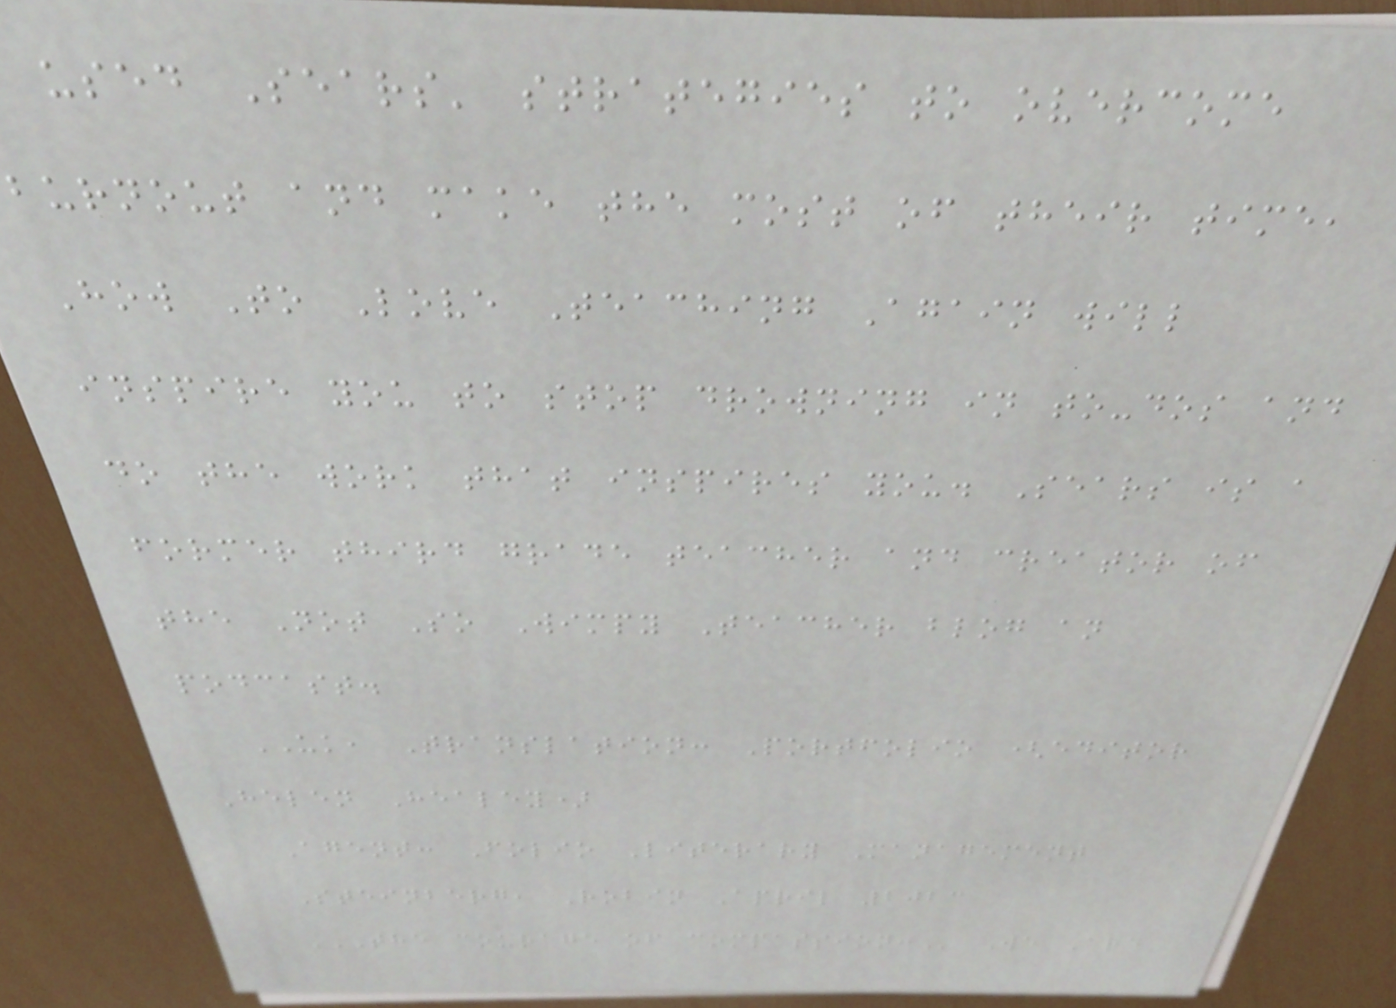used Sears' strategies to overcome
burnout and make the most of their time,
How To Love Teaching Again will
inspire you to stop drowning in to-dos and
do the work that inspires you. Sears is a
former third grade teacher and creator of
the Not So Wimpy Teacher blog an
podcast.
UK, Translation: Portfolio (editor
Helen Healey)
Agent: Folio Literary Management
Steinberg, Robin April 2023
THE COURAGE OF COMPASSION: We Are
